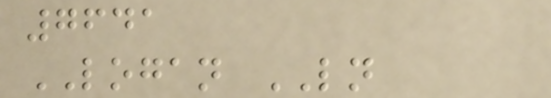7641
LOGAN LN
